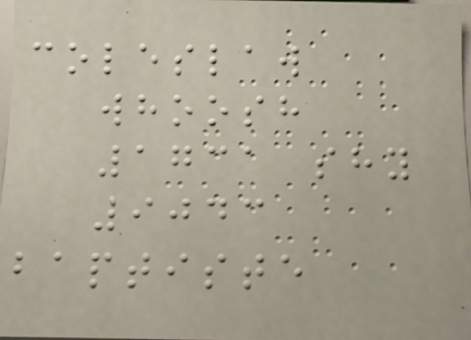coleslaw
whoosh
1731 shy
9043
baptiste
